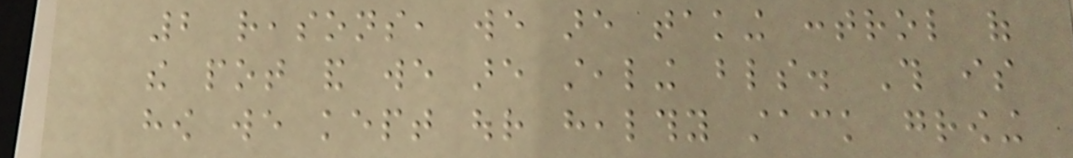2 reasons, we are taking control of
the pot and we are stealing blinds. This is
how we kept our healthy stack growing
